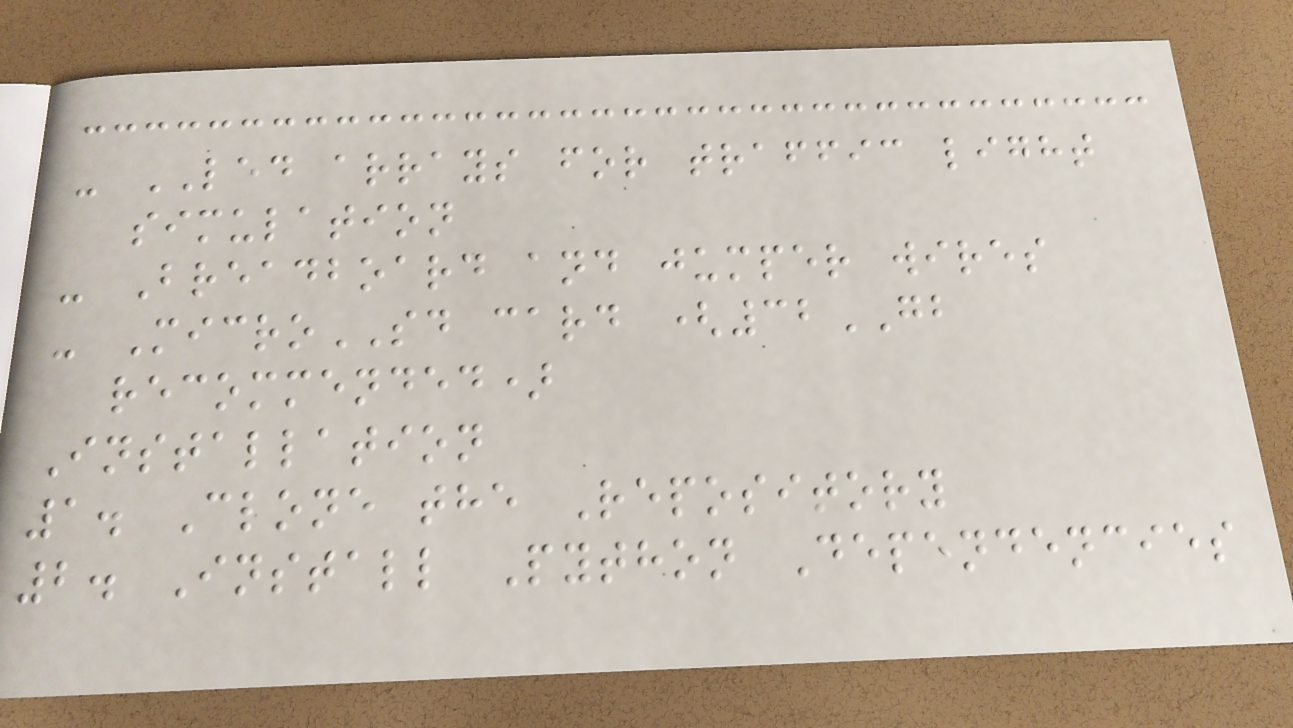- LED arrays for traffic light
simulation
- Breadboard and jumper wires
- MicroSD card (32GB
recommended)
Installation
1. Clone the Repository
2. Install Python Dependencies
